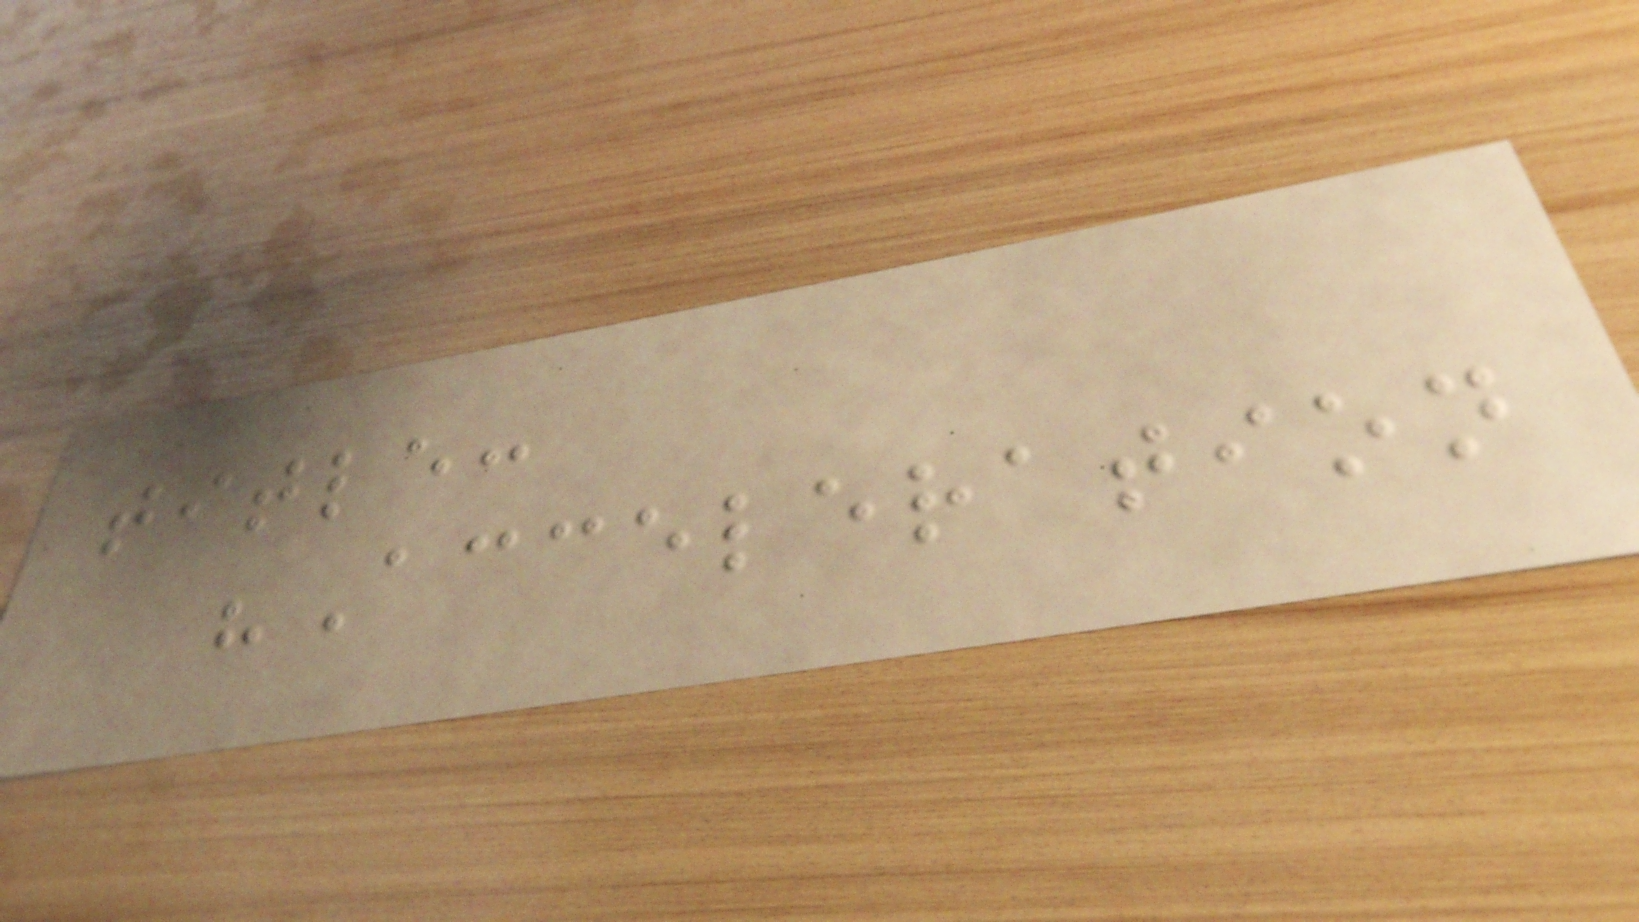title:
"Acceleration
